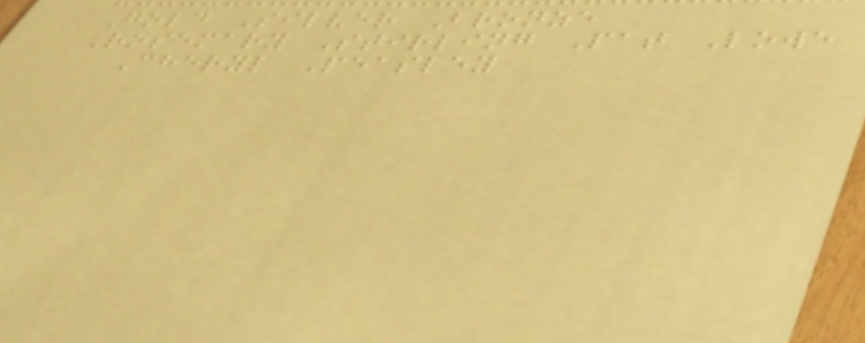Gold Silver Bronze
Rosemary Stirling Pat Lowe
Cheryl Peasley
